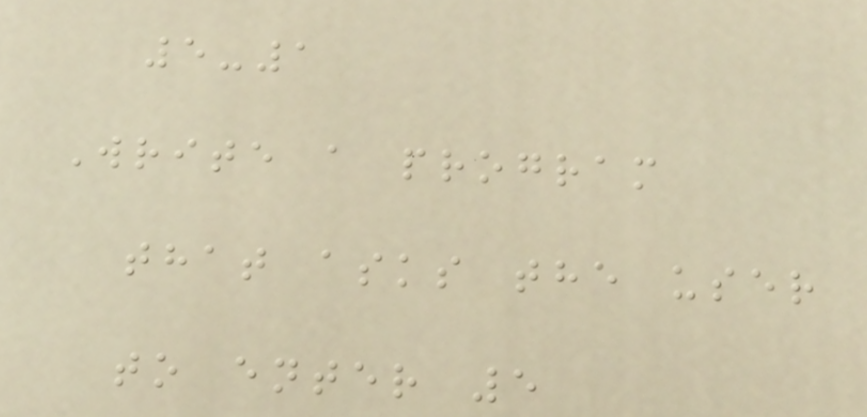5-1
Write a program
that asks the user
to enter 5
